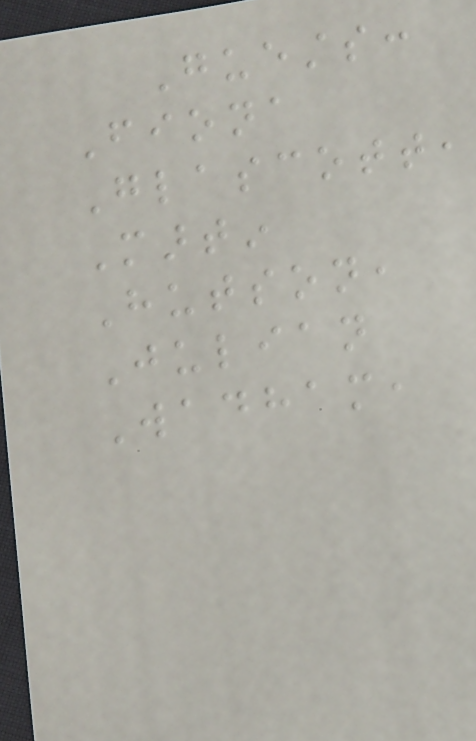Guests:
Fiona
Glascott,
Martin
Hutson,
Julian
Wadham,
